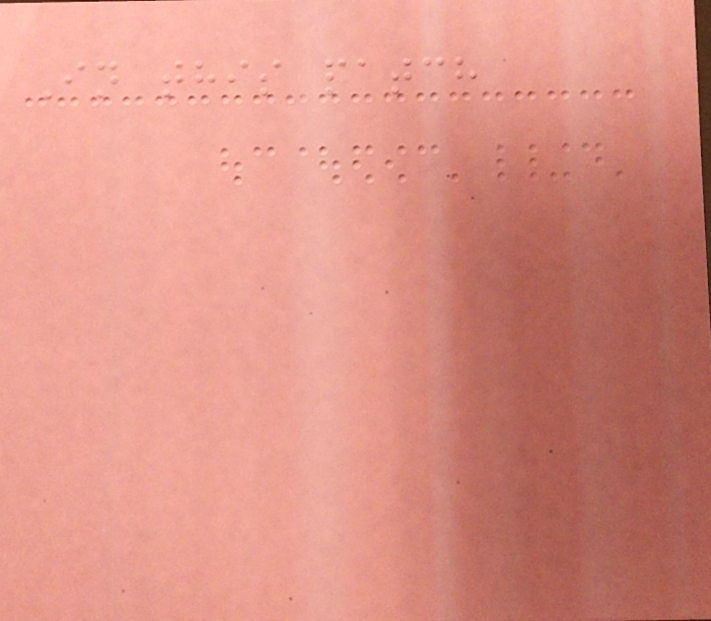In this patch
